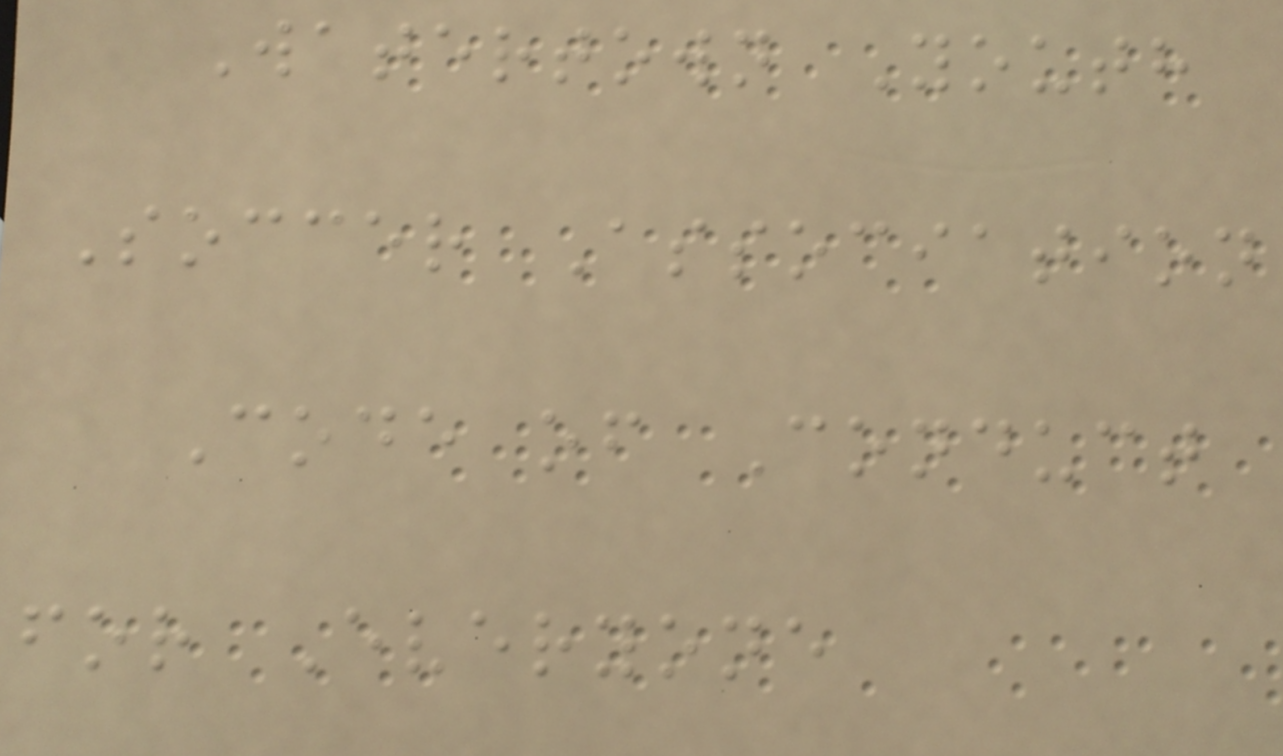Watertown Youth
Soccer Association
Code of Conduct
for Everyone
